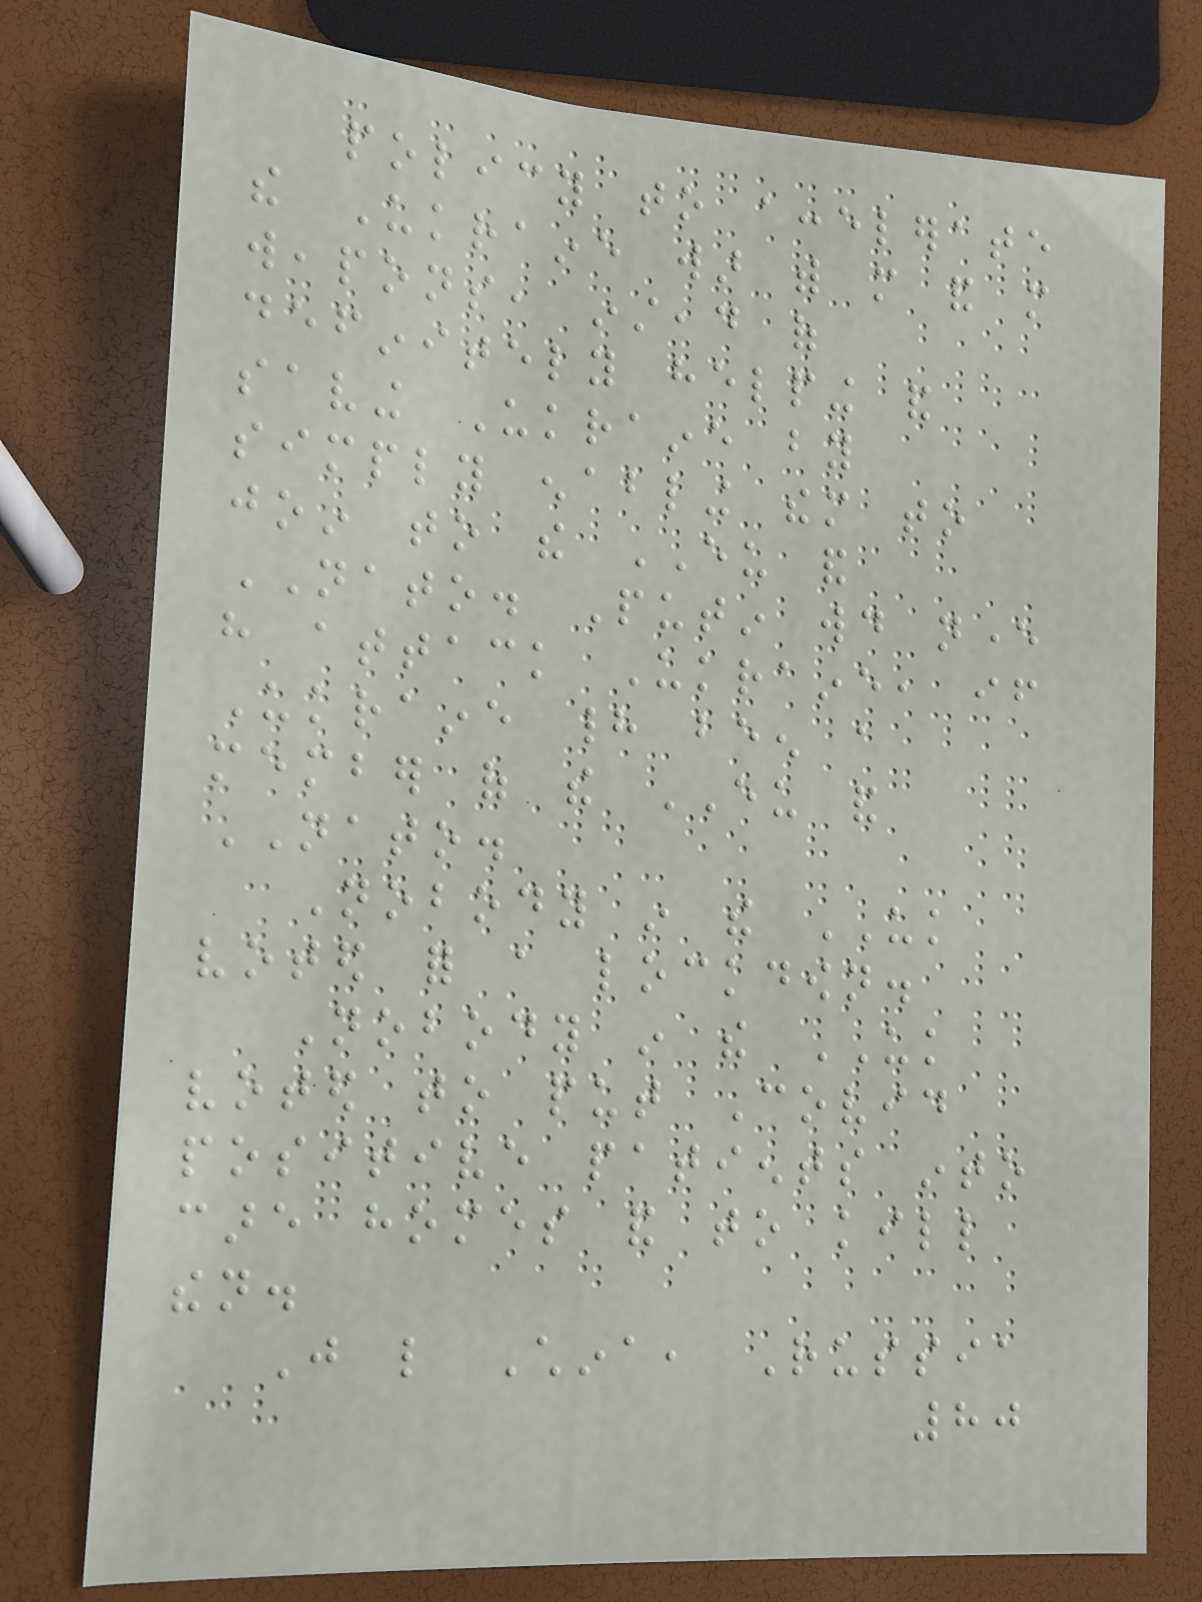policy to accelerate
the Ukraine war with more and more
weapons, instead of
definitely helping and
saving Ukraine by
simply enabling them to
join to the EU and
NATO. Putin would never
have attack Ukraine, if
Ukraine had been a
member of the EU and
NATO.
Nobody in the UK
voted for a lockdown.
Nobody in the UK
voted to put Covid
positive patients into
care homes and to kill
then.
Just like China, Russia
80
